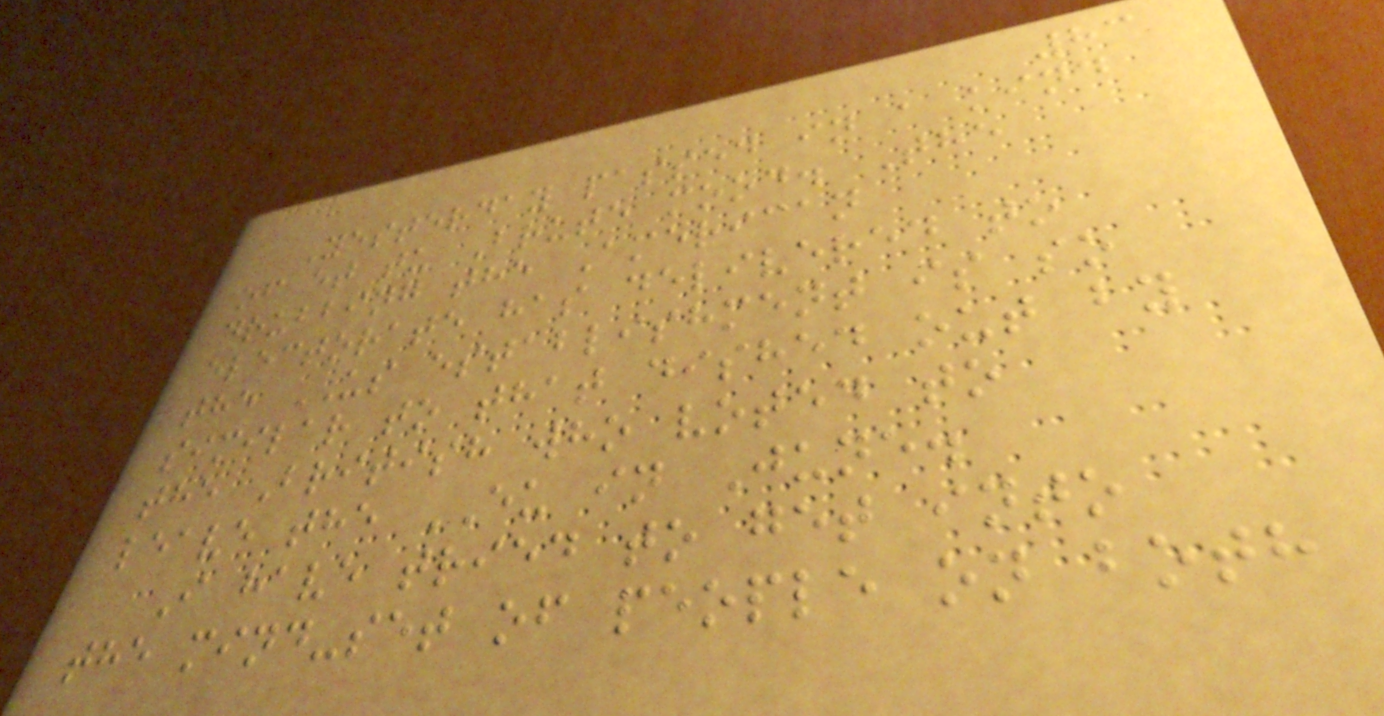83
Yesterday passed in a kind
of et tu Brute mood. The
drubbing the American
electorate has delivered to
the US establishment is so
similar to that dished out by
the British who voted to
leave the EU in June.
I have tried to get into
the mind-set of people on both
